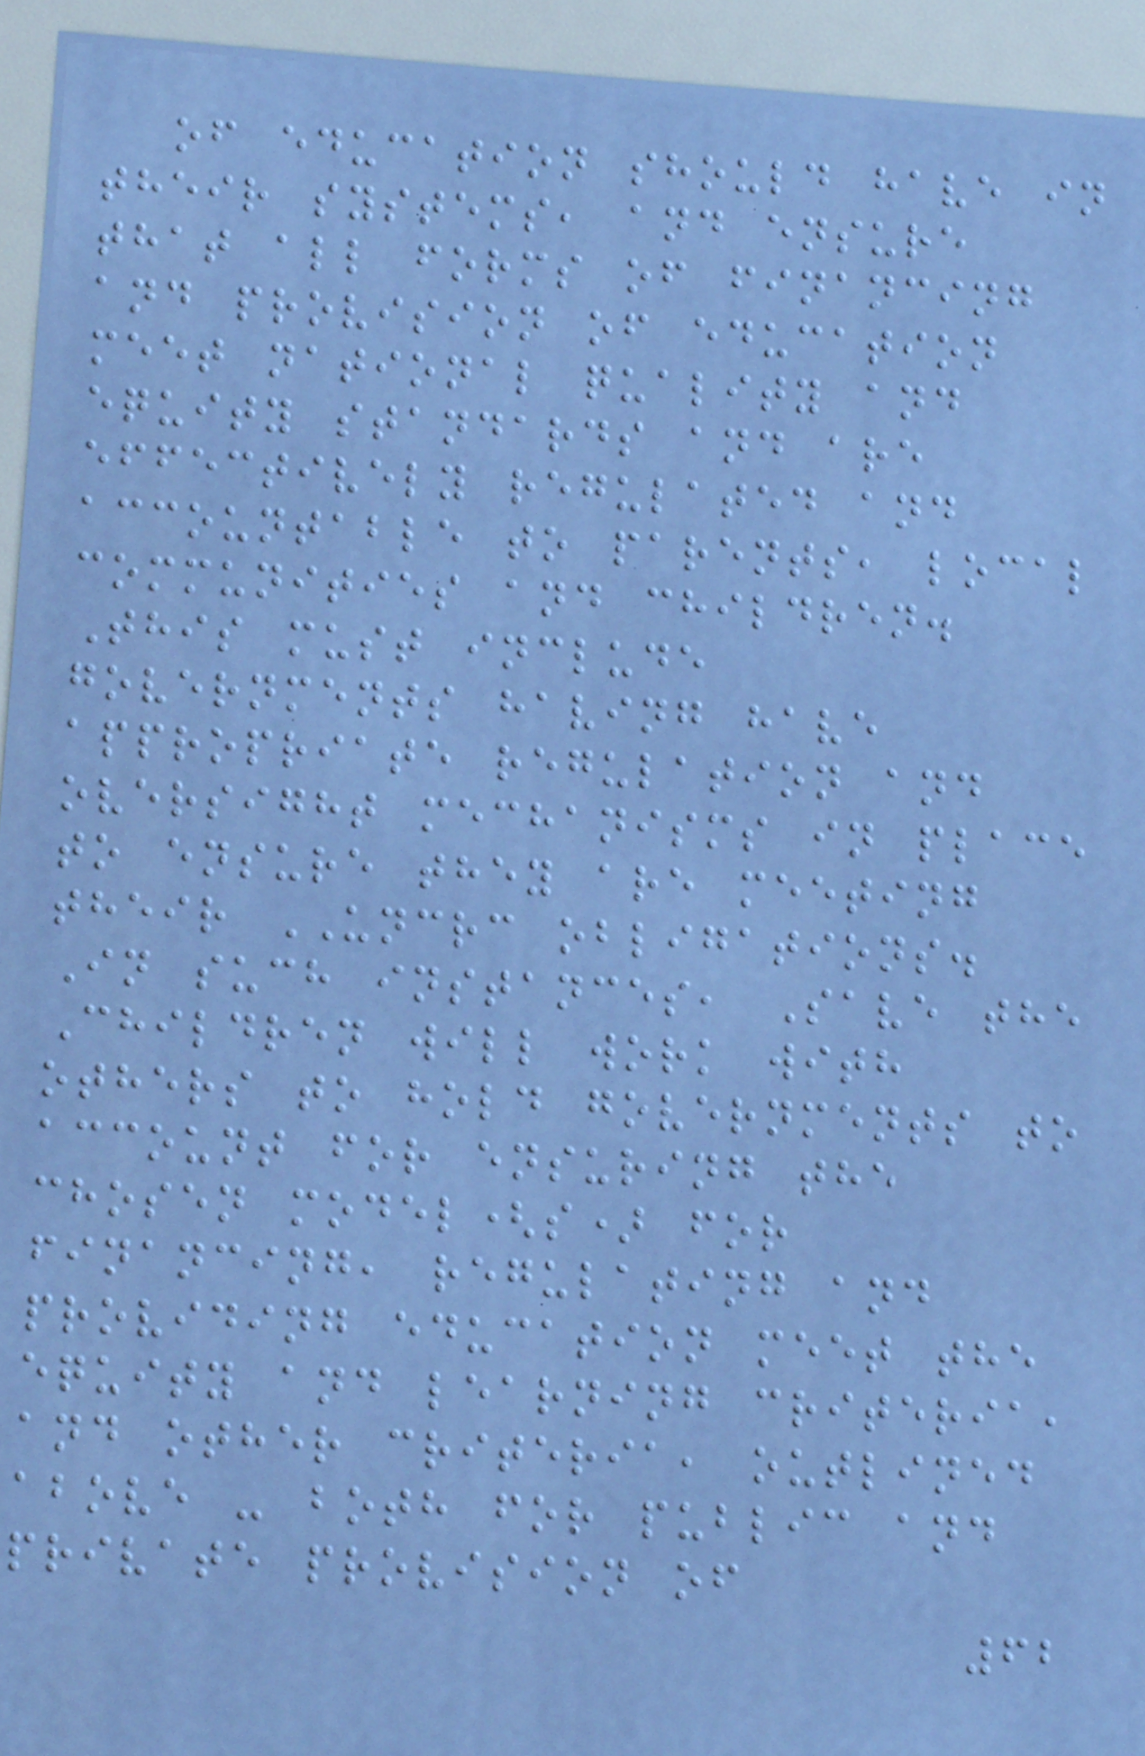of education should have in
their systems, and ensure
that all forms of financing
and provision of education
meet national quality and
equity standards and are
effectively regulated and
accountable to parents, local
communities and children.
This must include
governments having have
appropriate regulation and
oversight mechanisms in place
to ensure they are meeting
their UNCRC obligations.
In such instances, Save the
Children will work with
others to hold governments to
account for ensuring the
chosen model(s) for
financing, regulating and
providing education meet the
equity and learning criteria,
and other criteria, outlined
above - both for public and
private provision of
62
